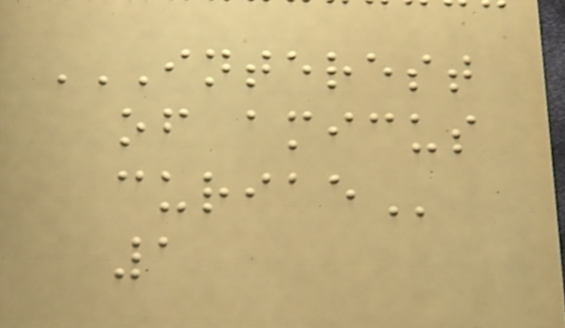INTEREST
OF AMICUS
CURIAE
1
